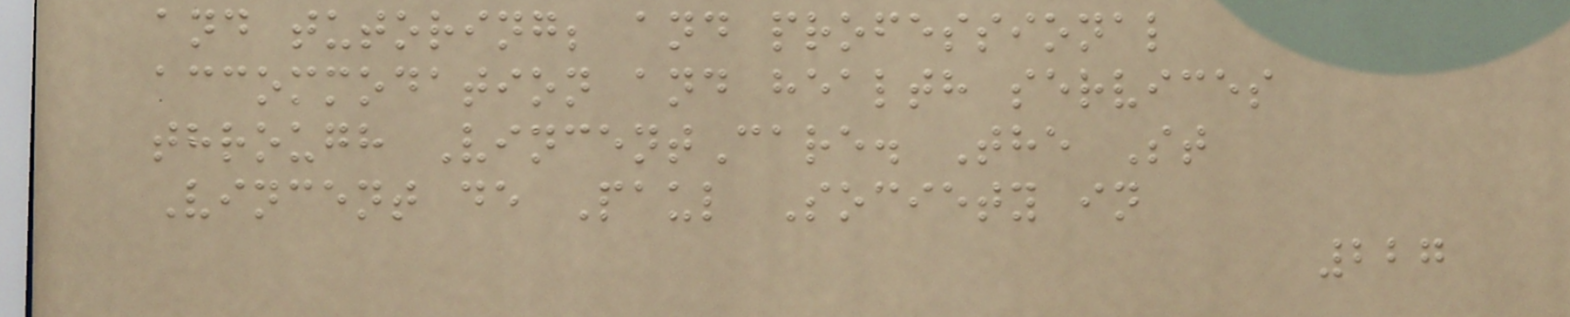and tutoring; and professional
accommodation and health services
through VincentCare. The St
Vincent de Paul Society in
227
